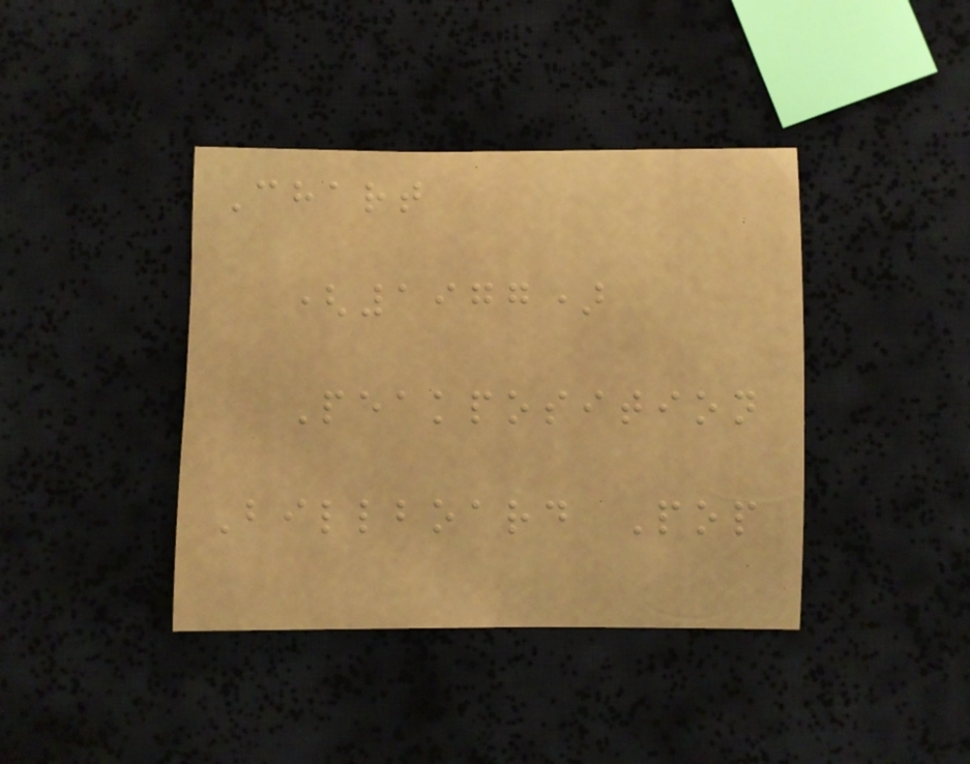Chart
(1977)
Peakposition
Billboard Pop
